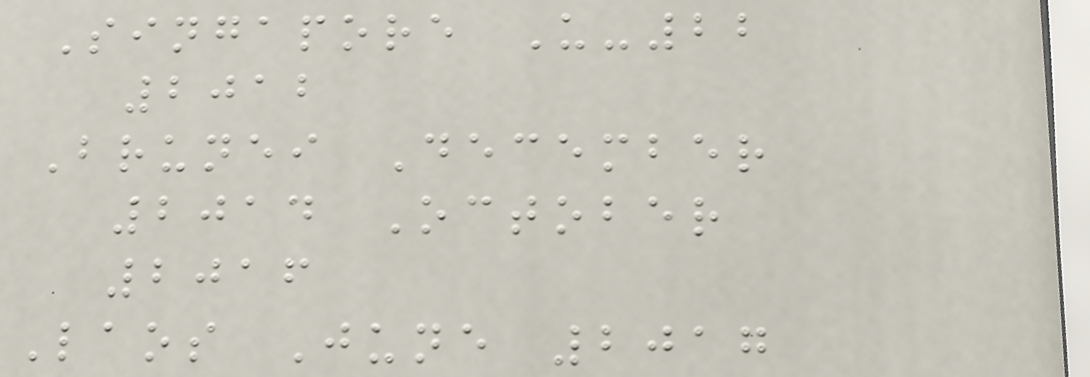Singapore U-22
2012
Brunei December
2014 October
2016
Laos June 2017
